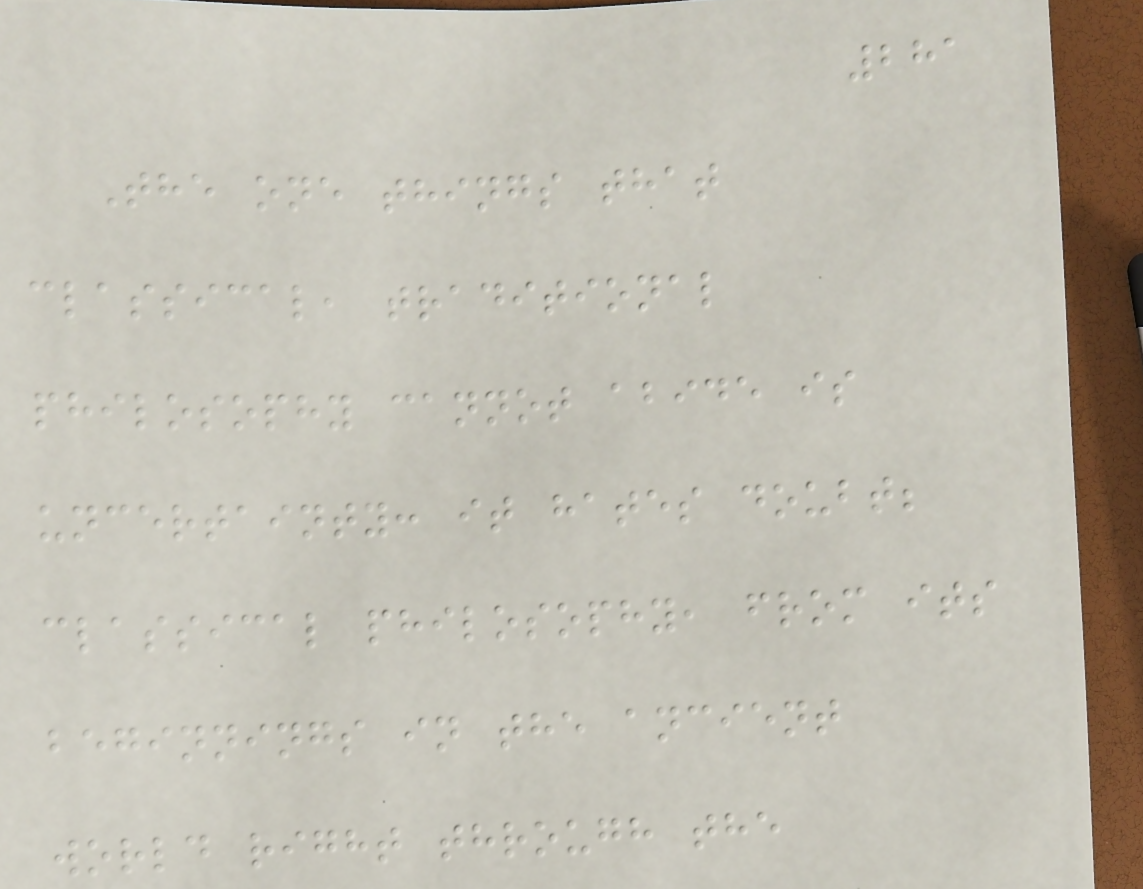281
The one things that
classical, traditional
philosophy cannot abide is
uncertainty: it hates doubt;
classical philosophy, from its
beginnings in the ancient
world right through the
